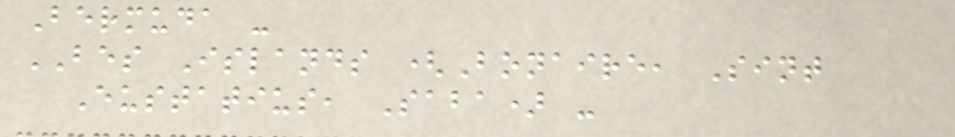Bermuda -
BES Islands (Bonaire, Sint
Eustatius, Saba) -
